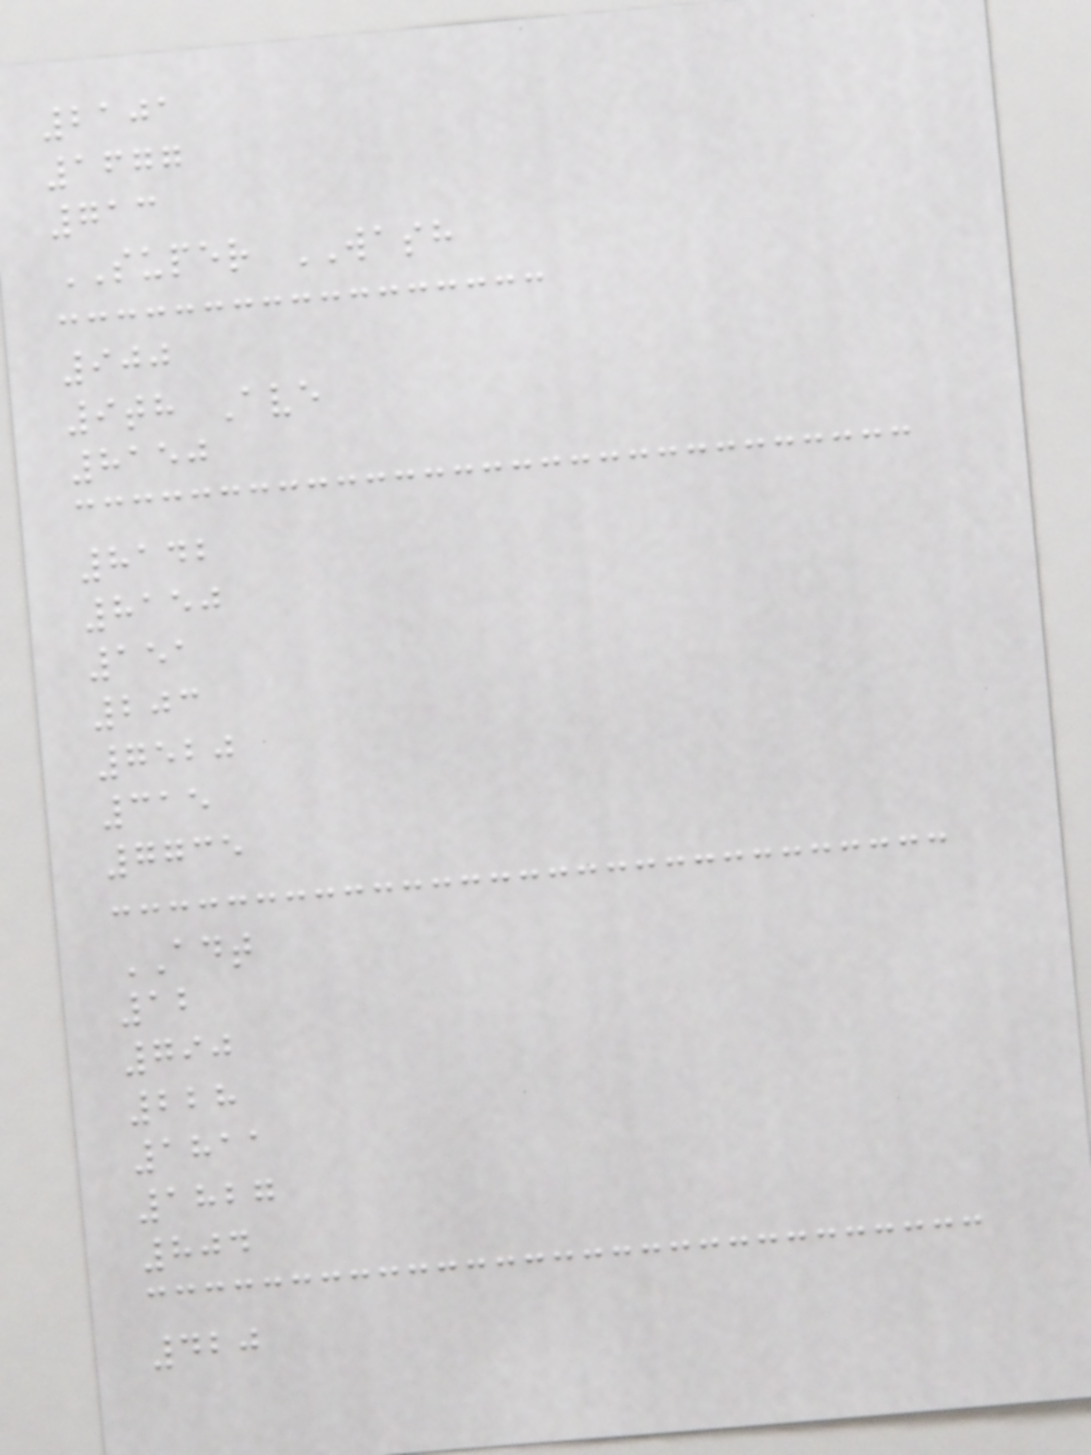2101
1677
713
SUPER WASH
900
9th Ave
8150
8142
8150
151
203
7520
315
7735
ADT
12
790
228
1811
1827
804
420
